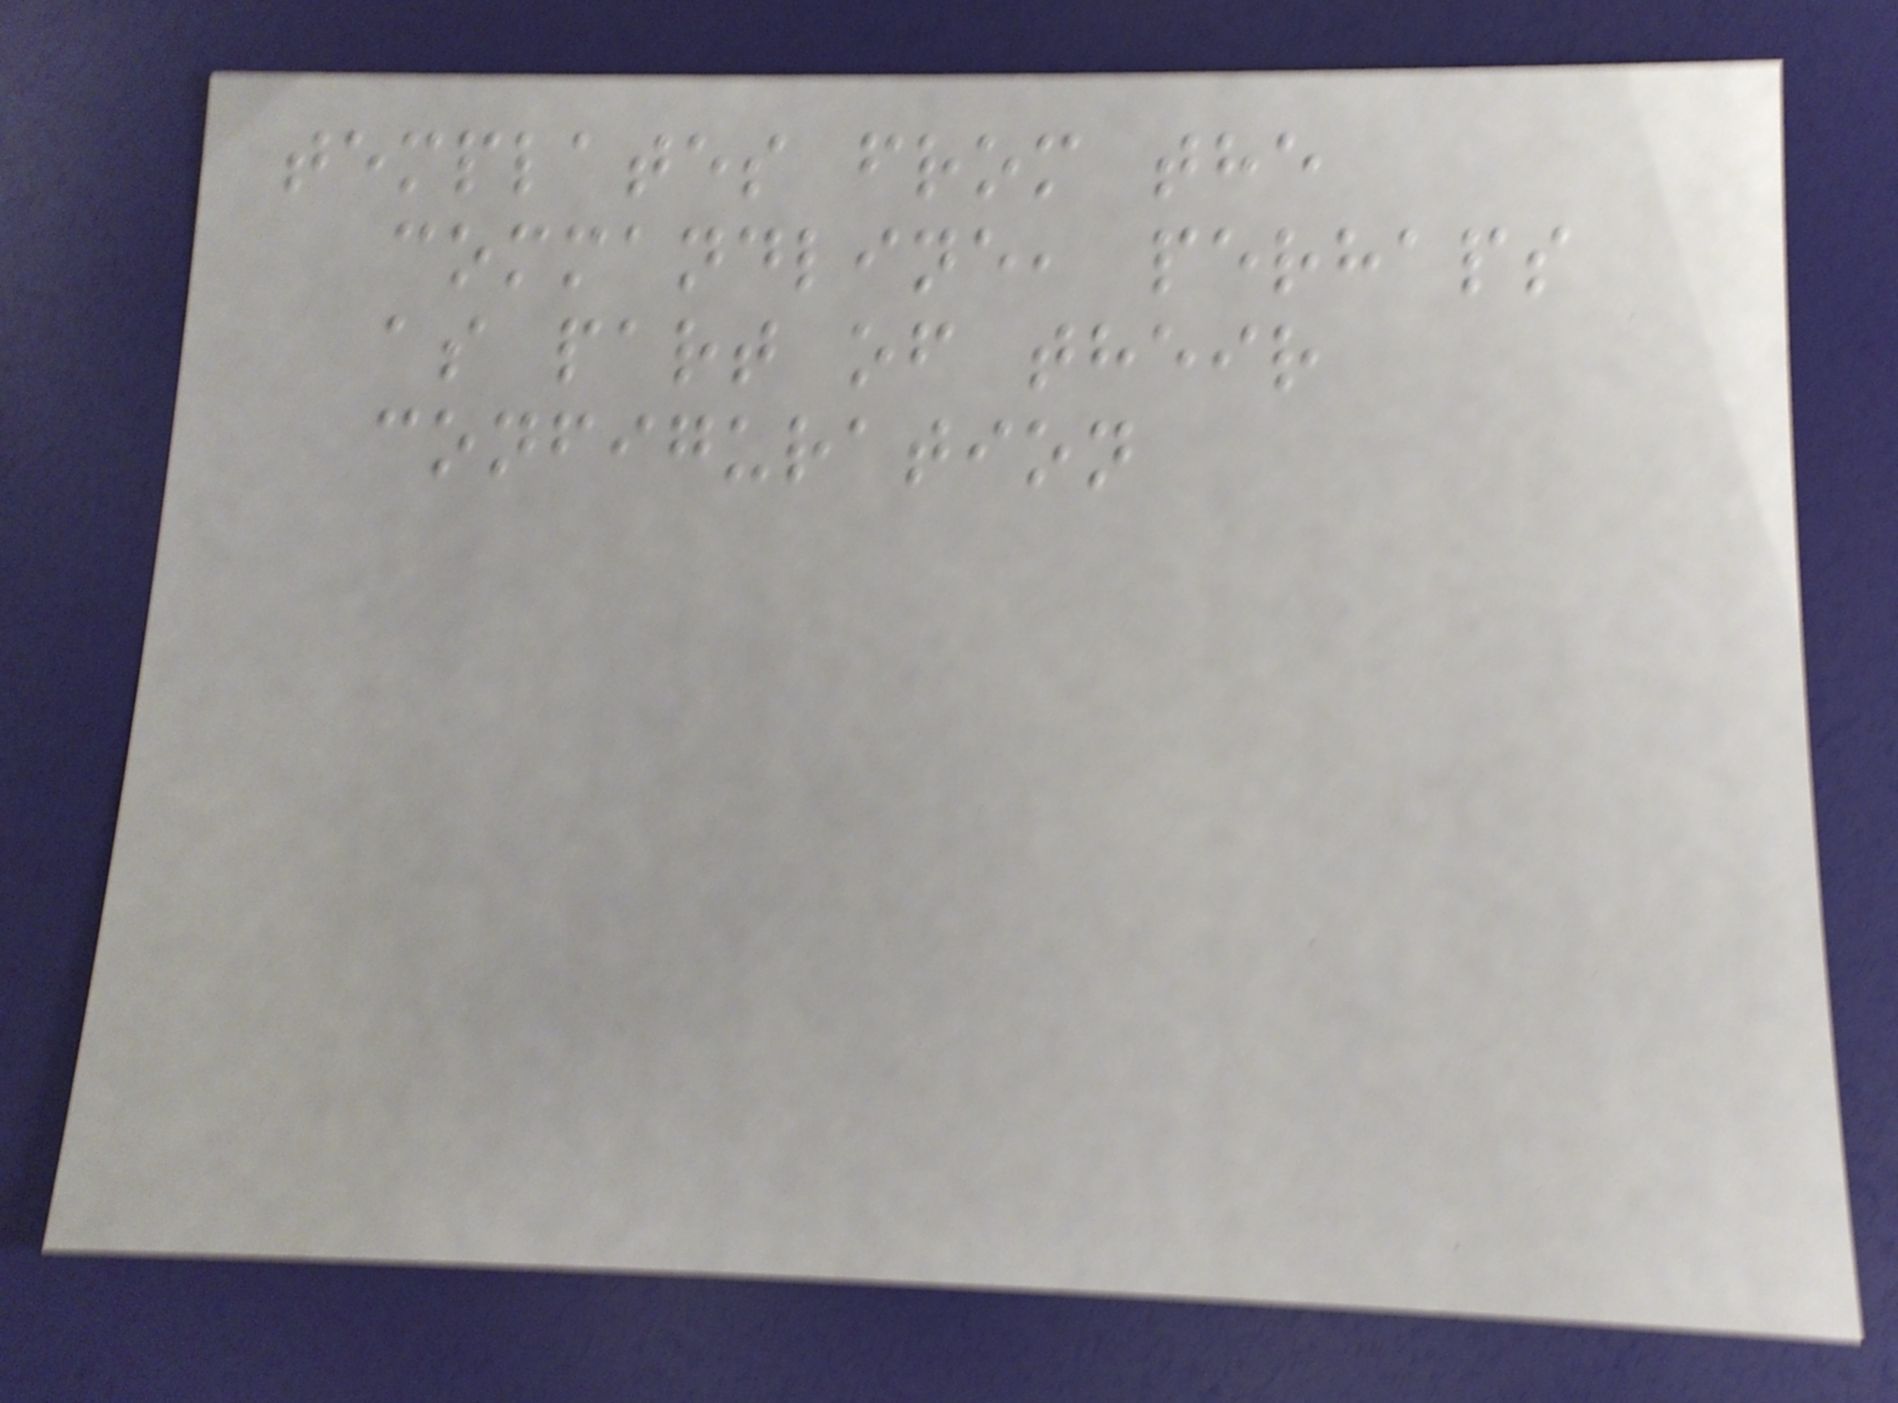templates from the
commandline, perhaps
as part of their
configuration
